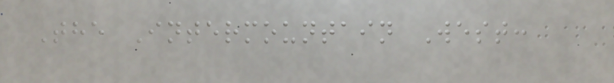The Intermountain West:
